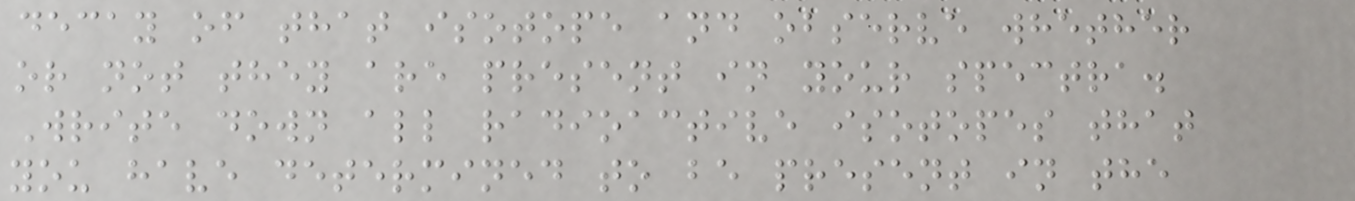decay of that isotope and observe whether
or not they are present in your spectra.
Write down all radioactive isotopes that
you have determined to be present in the
